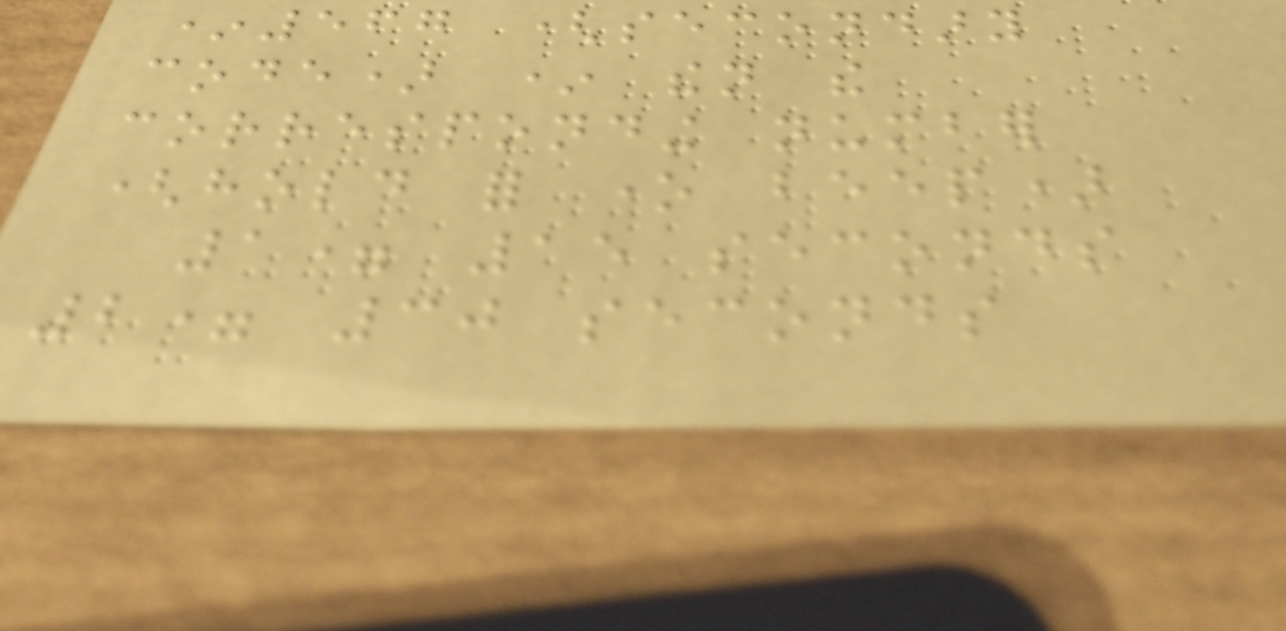*567 (secondary
code) * then the
corresponding number
(hold for one beep)
1= 15 seconds
2= 30 seconds
